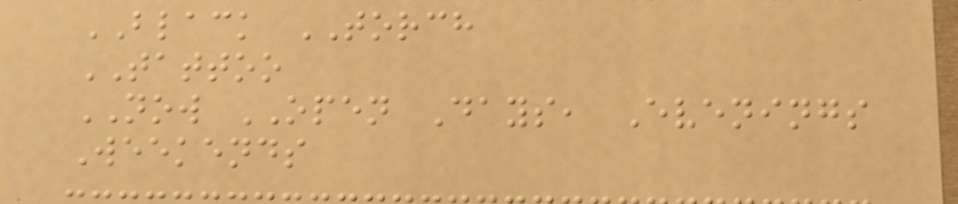BLACK TORCH
TATTOO
NOW OPEN Days, Evenings
Weekends
